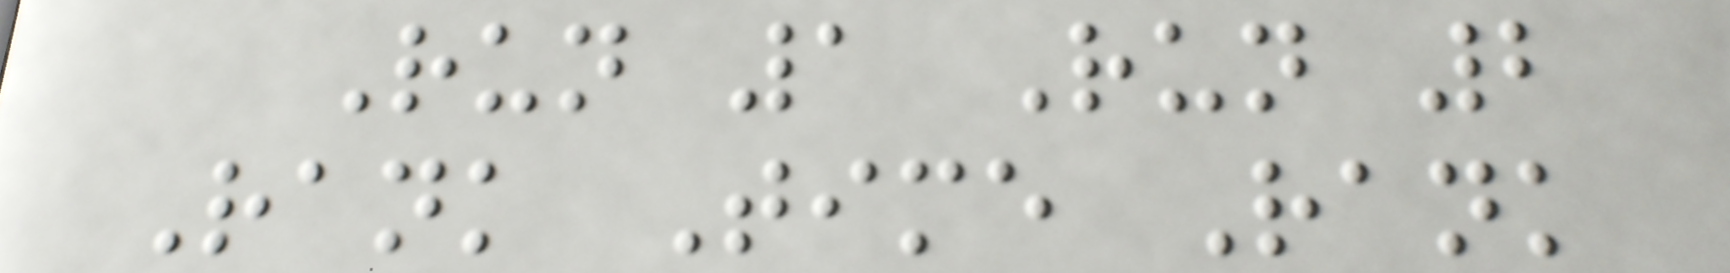Run 1 Run 2
Rank Time Rank
